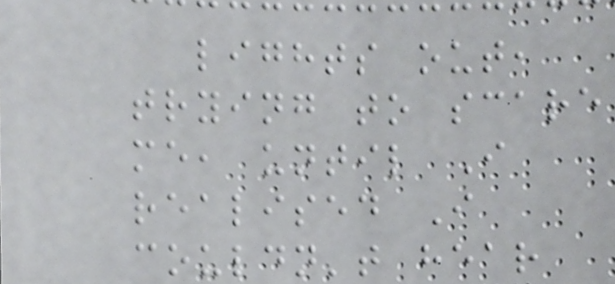lights out,
trying to scare
me, until I
realised I
couldn't hear
